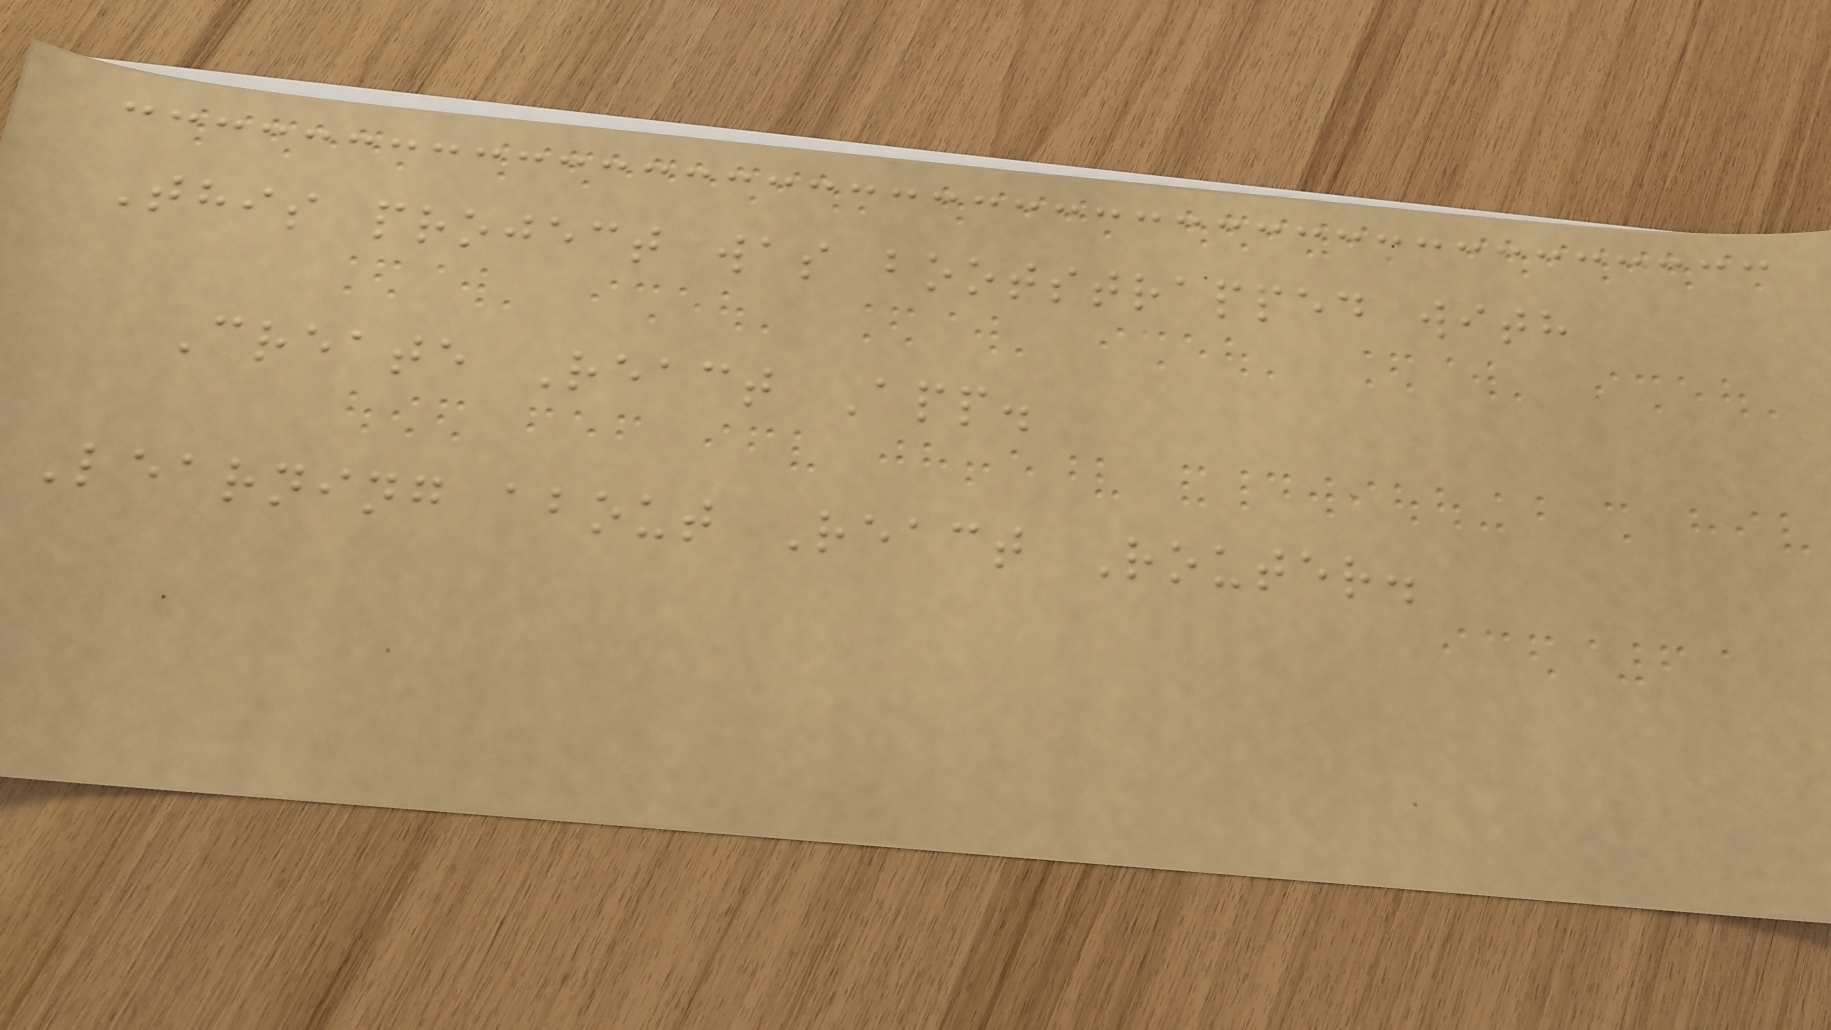This project was bootstrapped with
Create React App.
Learning about React Router.
